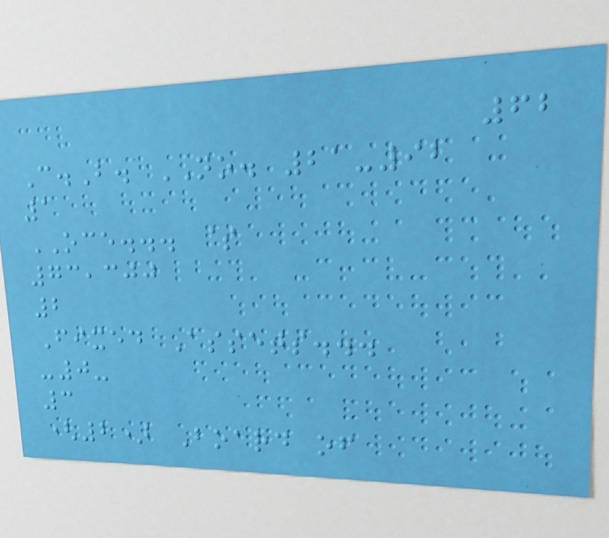62
C.B. NO. 21-92
1
OCE... $
73,300
2
Fixed Assets...
-0-
3
(2) Board of
